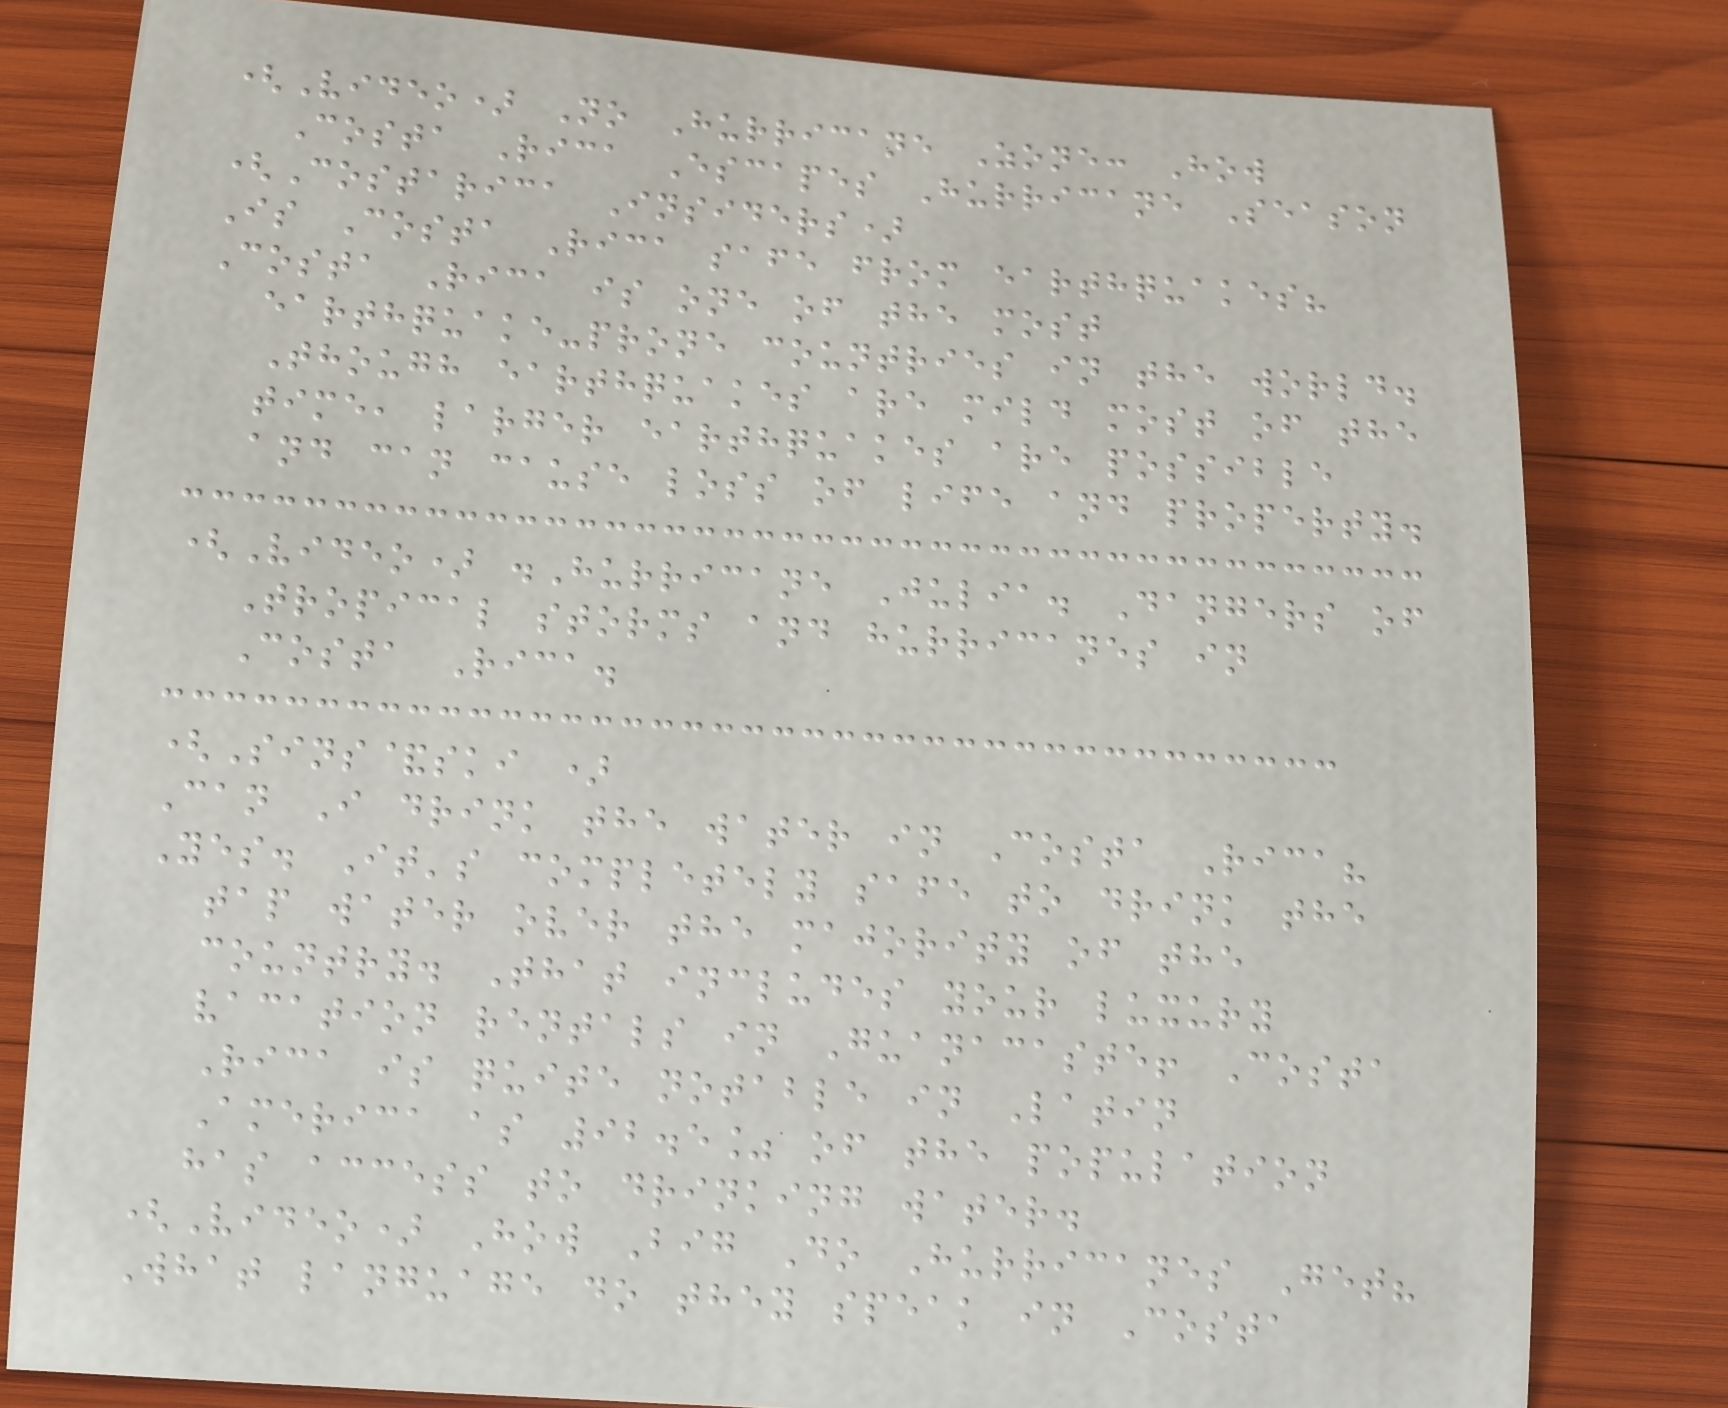(Video) No Hurricane Zone: How
Costa Rica Escapes Hurricane Season
(Costarica Insiders)
Is Costa Rica safe from earthquakes?
Costa Rica is one of the most
earthquake-prone countries in the world.
Though earthquakes are mild most of the
time, larger earthquakes are possible
and can cause loss of life and property.
(Video) .Hurricane Julia. Dangers of
Tropical storms and hurricanes in
Costa Rica.
(Sins&ski )
Can I drink the water in Costa Rica?
Yes. It's completely safe to drink the
tap water over the majority of the
country. That includes your luxury
vacation rentals in Guanacaste! Costa
Rica is quite notable in Latin
America as 92.5% of the population
has access to drinking water.
(Video) How Big Do Hurricanes Get?
What language do they speak in Costa
